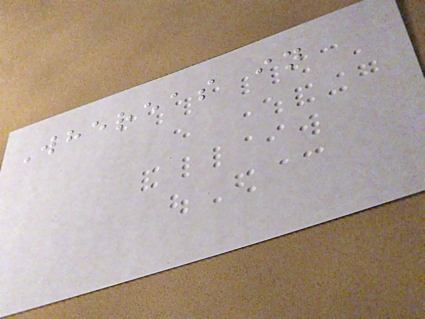Whereas in
